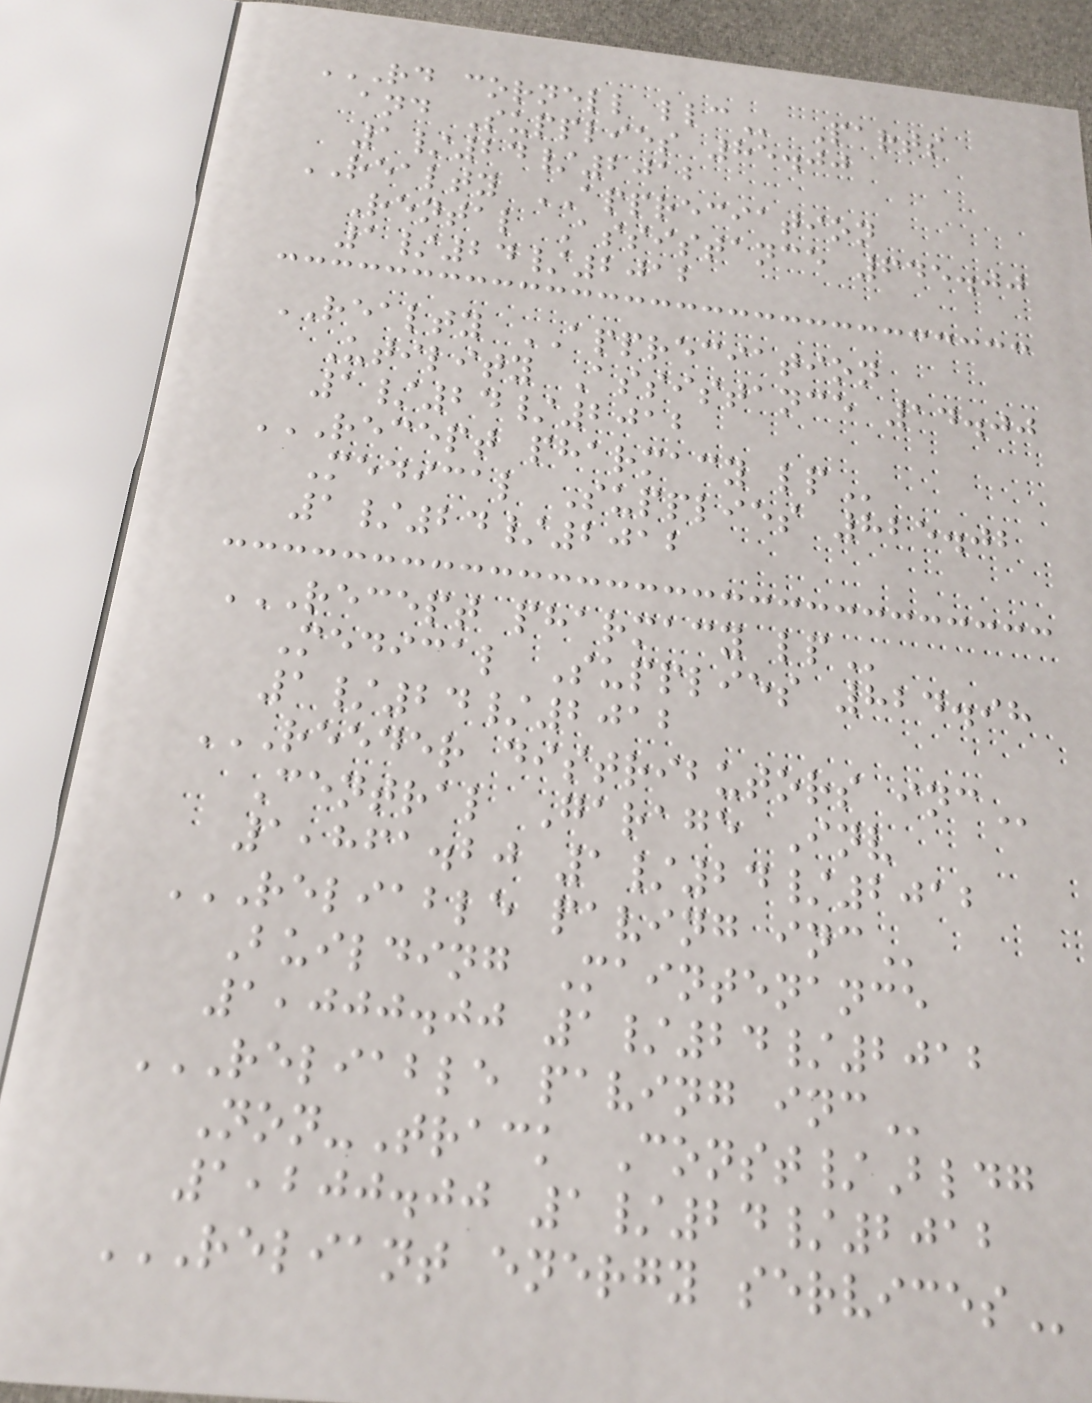RD CORNELL LLC Parts
and Supplies 85.00
1/24/2012
REALTY APPRECIATION
Rental Assistance 645.00
1/24/2012
REALTY APPRECIATION
Utility Assistance 14.00
1/24/2012
RECEPT PHARMACY LP
Medical Supplies 825.02
1/24/2012
RECEPT PHARMACY LP
Medical Supplies 824.98
1/24/2012
REEDER DISTRIBUTORS INC
Central Garage Inv
1,861.20 1/24/2012
RELIABLE PAVING INC
Building Maintenance
1,000.00 1/24/2012
RELIABLE PAVING INC
Non-Track Const/Bldg
1,200.00 1/24/2012
RELIANT ENERGY SERVICES
